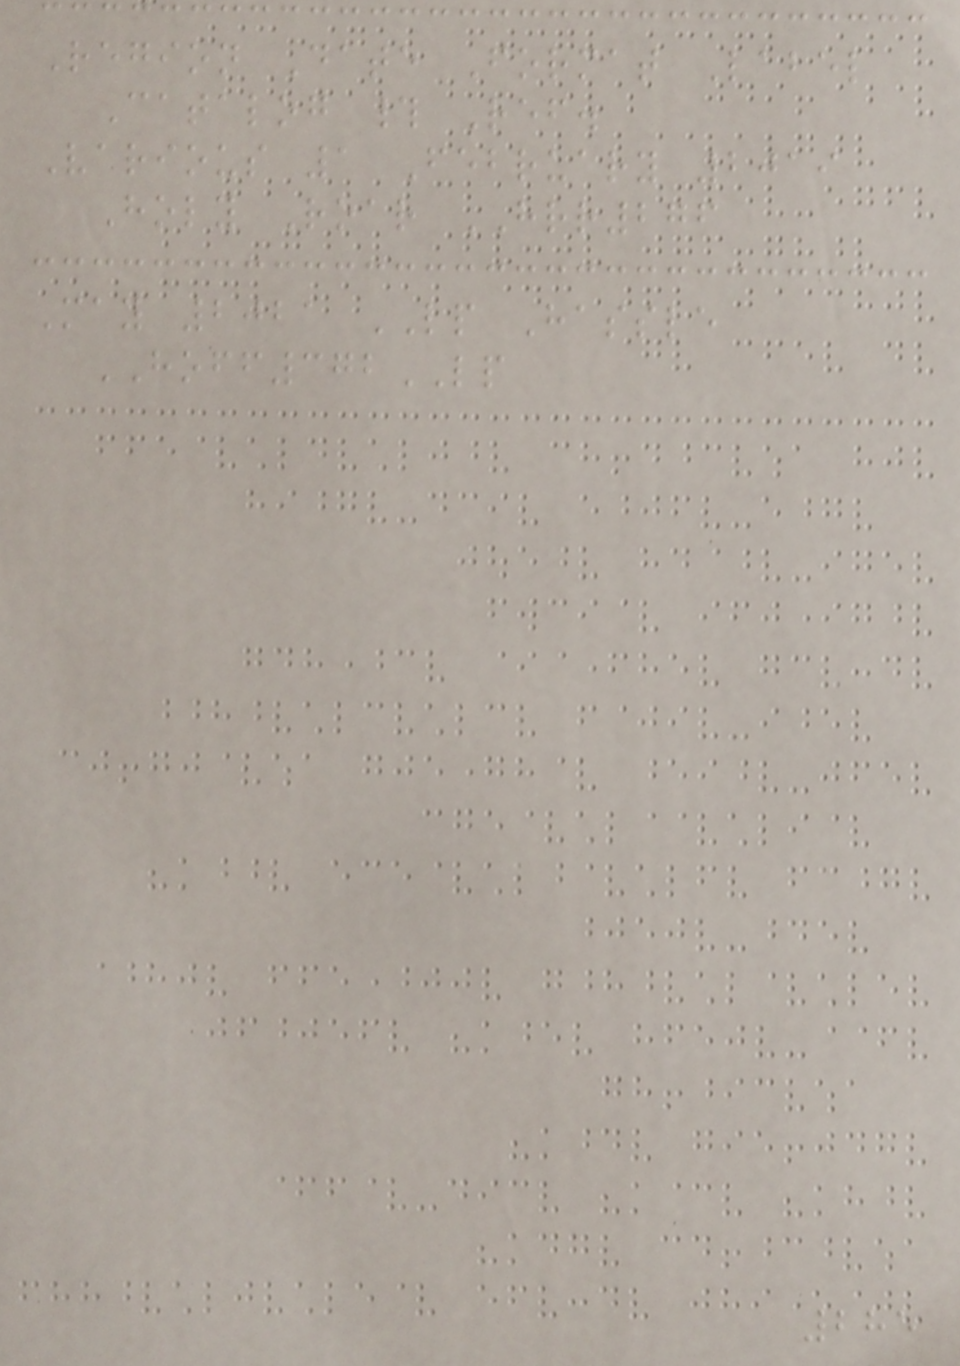Region Date Format Label
Catalog # Ref.
Various 1 February 2019
Holy Roar HRR276
May 2021 LP Hassle
HOFF372LP
285
